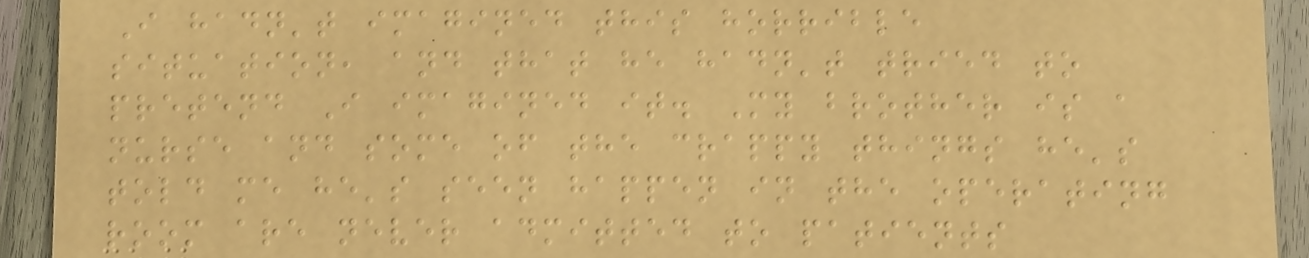I hadn't imagined this horrible
situation, and that he hadn't tried to
pretend I imagined it. My brother is a
nurse and some of the crappy things he's
told me he's seen happen in the operating
room are never admitted to patients
